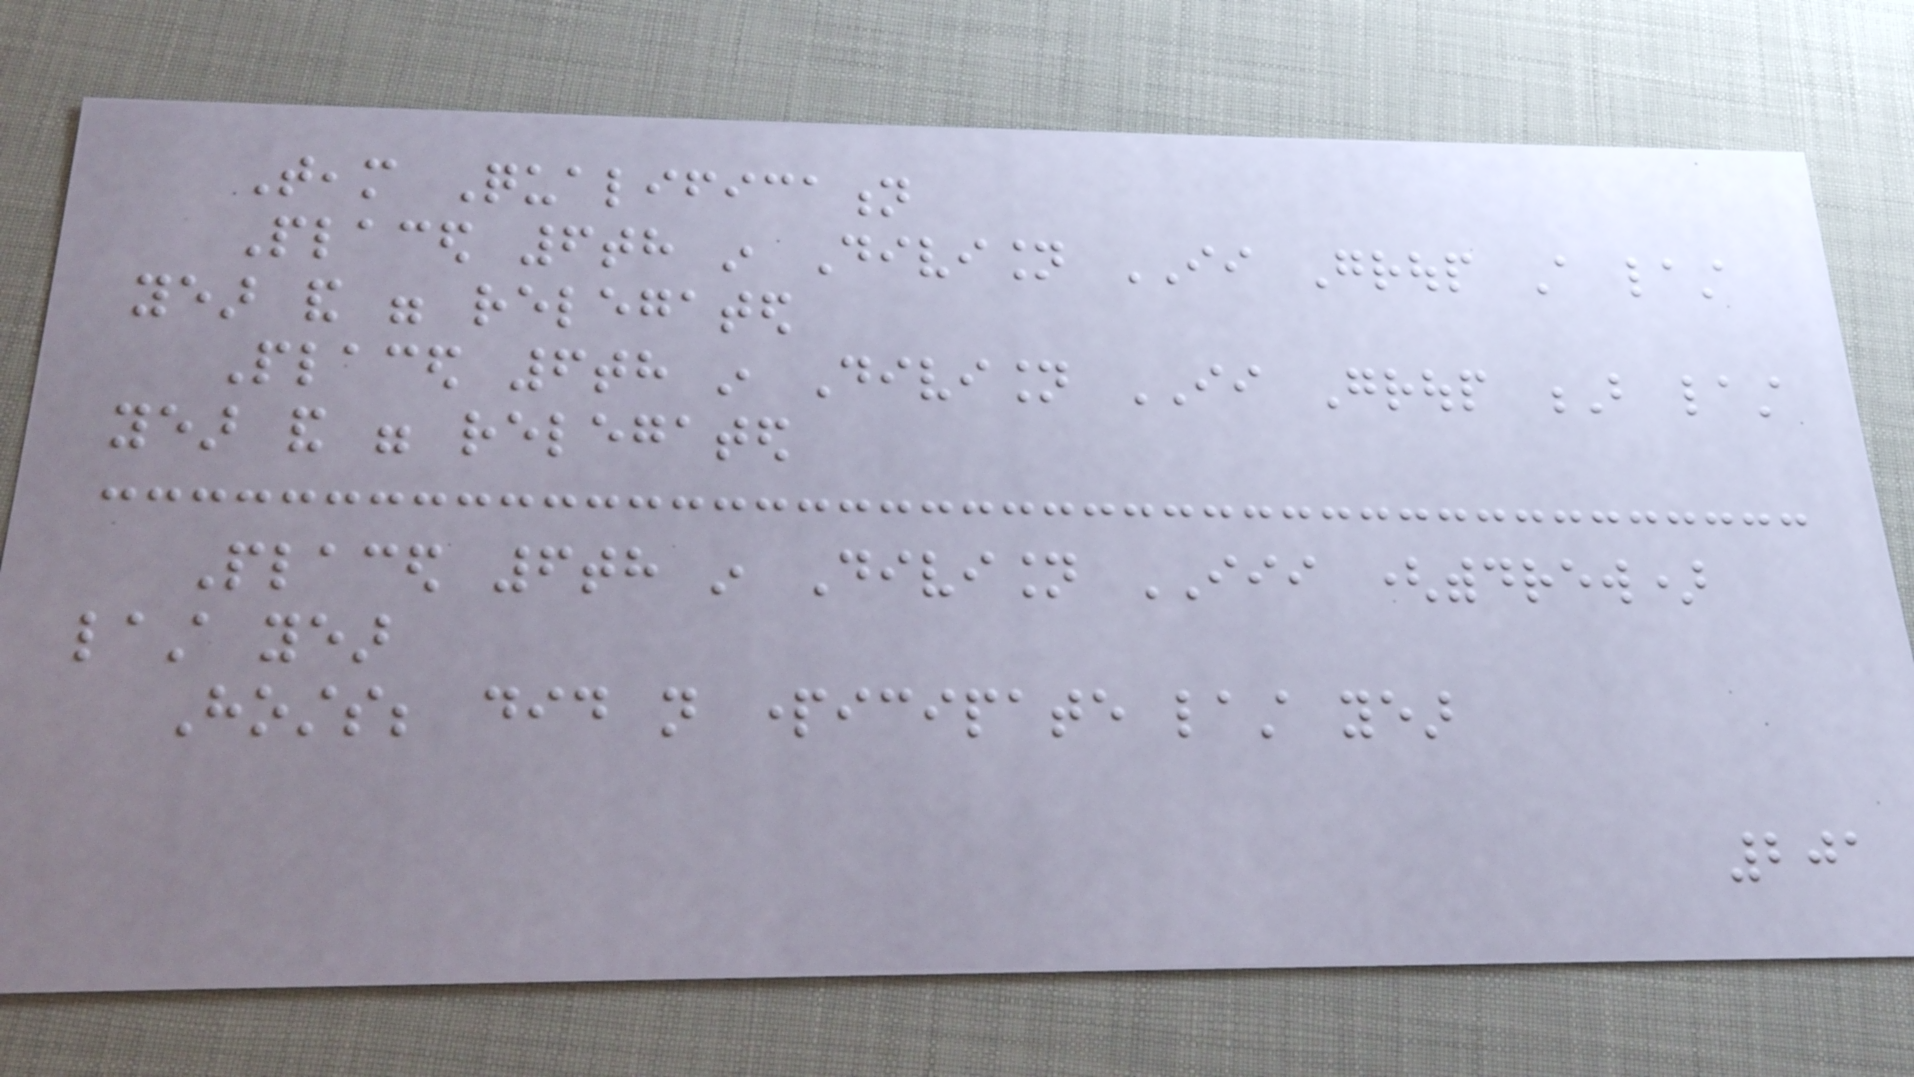Team Qualification
Placed 6th in Division II Group A last
year and were relegated
Placed 6th in Division II Group B last
year and were relegated
Placed 6th in Division III (withdrew)
last year
Hosts; did not participate last year
201
